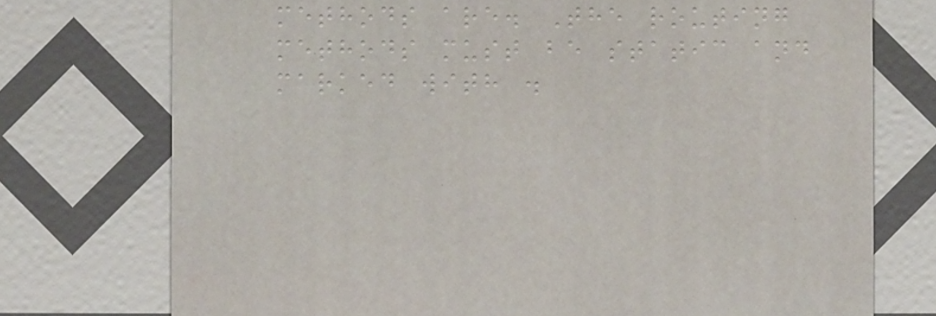methods are. The routing
methods must be static and
marked with .
